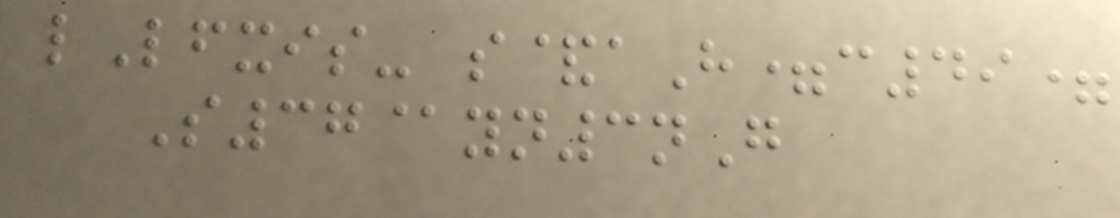lLfxis- s&aH=c49=
S37@yn3nG
